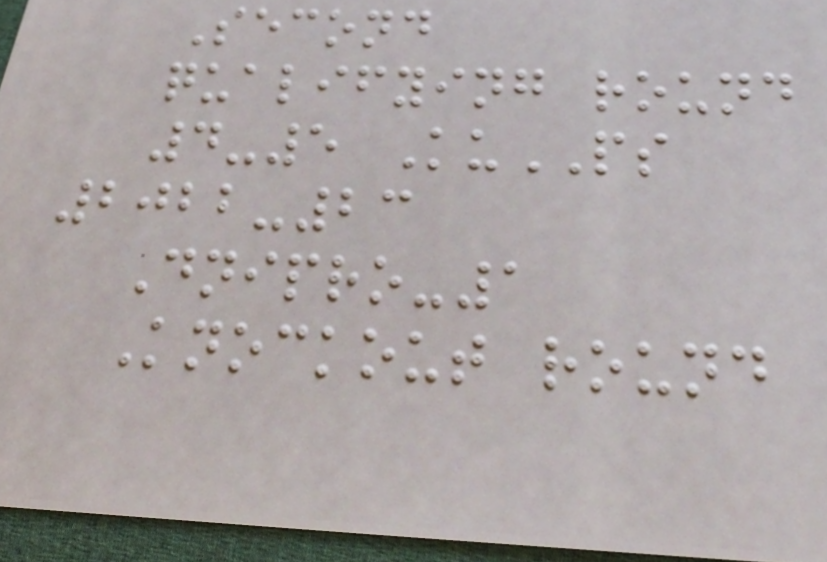Second
qualifying round
4-5 KuPS
2022-23
Dnipro-1
Knockout round
